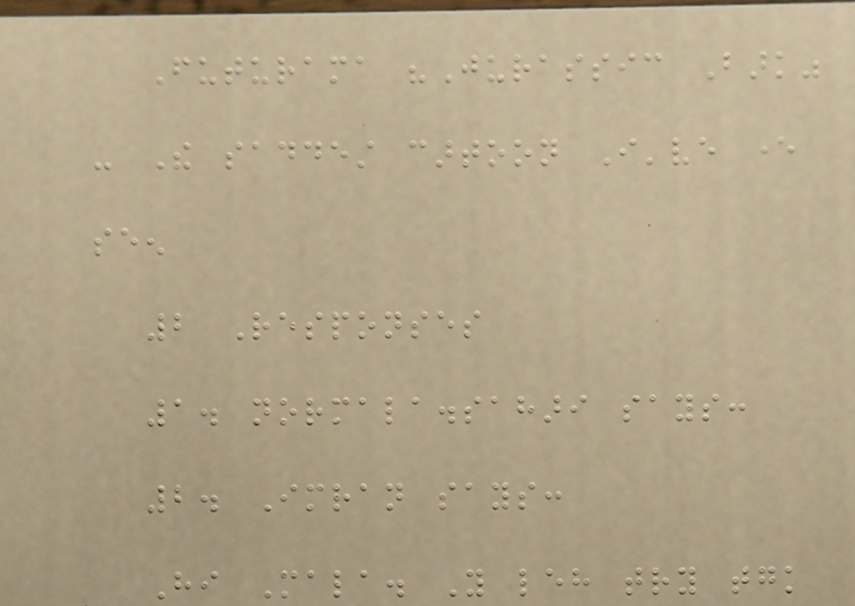Futurama "Jurassic Bark"
- The saddest cartoon I've ever
seen
2 Responses
1. normala.sahari says:
2. Imran says:
Hi Mala. You leh try tgk
